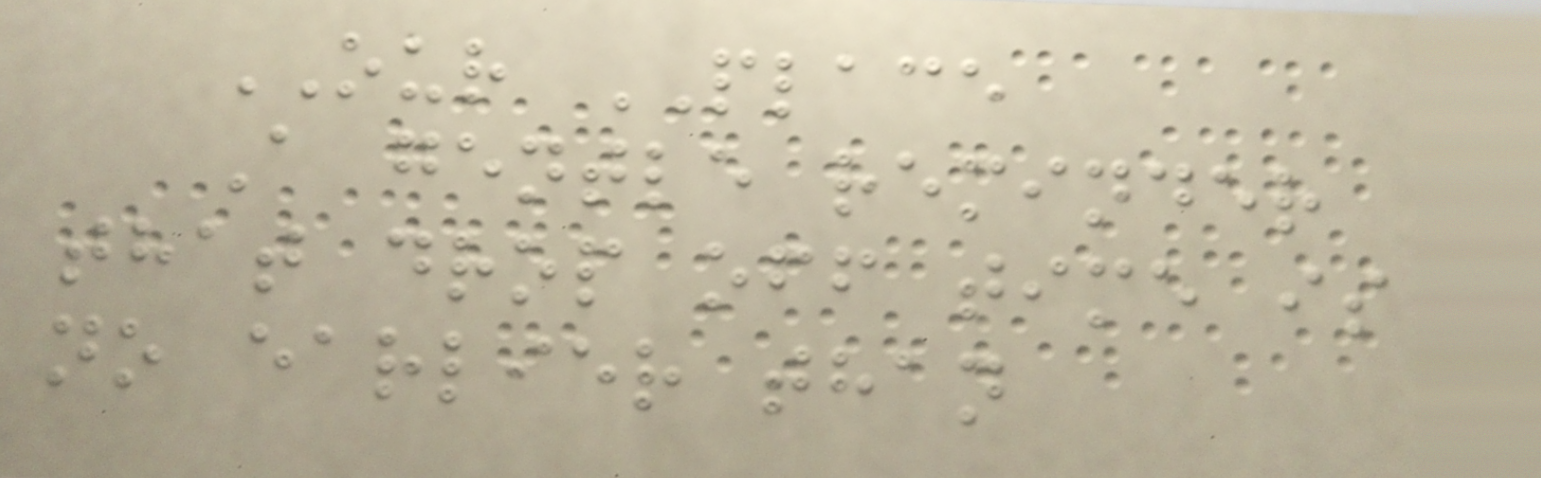OUR PLACE
A gentle reminder
that drop off time is
no earlier than
